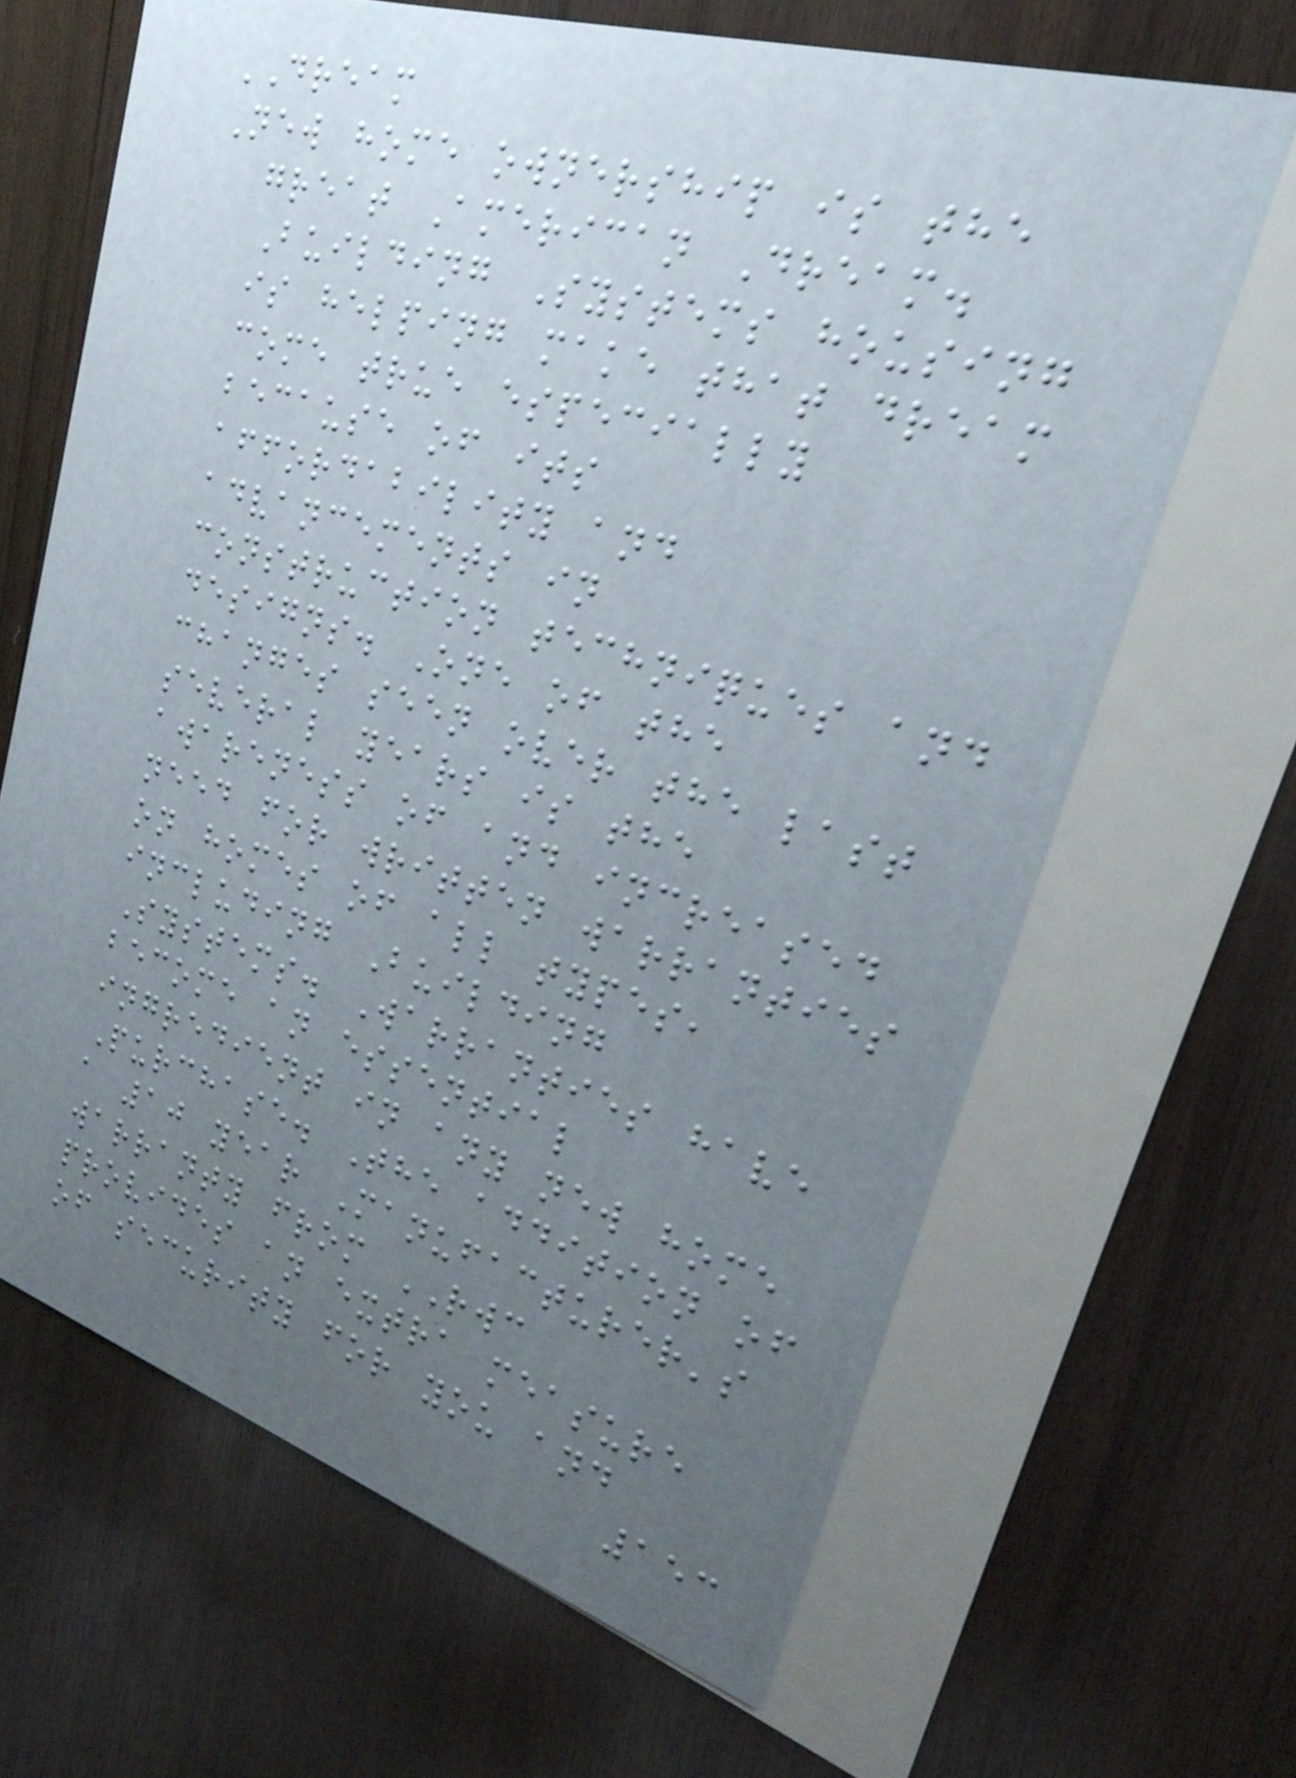DREAM
New home ownership is the
great American Dream.
Building Systems housing
is helping make that dream
come true especially
because of its
affordability and
advancements in
construction techniques and
designs. One of the
changes seen over the last
several years is the
awareness of and increased
need for written warranties
on homes of all types,
including Building
Systems. Warranties have
become an essential
ingredient in any new home
Purchase. The addition of
a 10 year Manufacturer's
warranty from RWC
provides an extra measure
of security for you and
153
